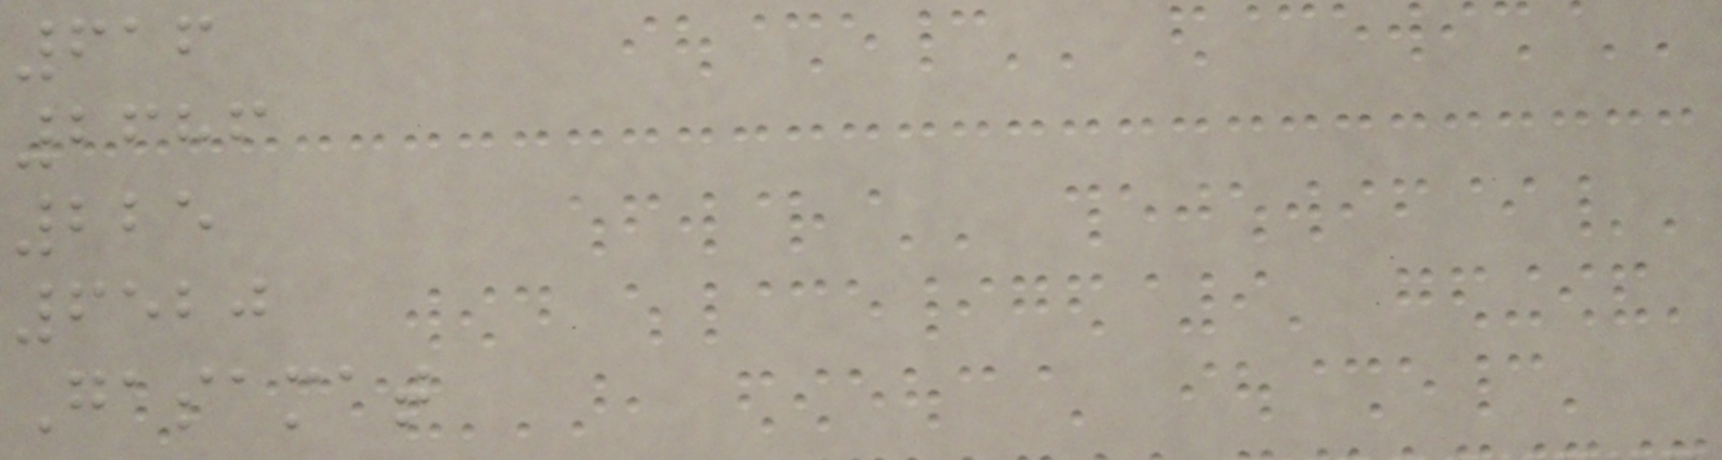616
2686
225
6520
Gasamat
